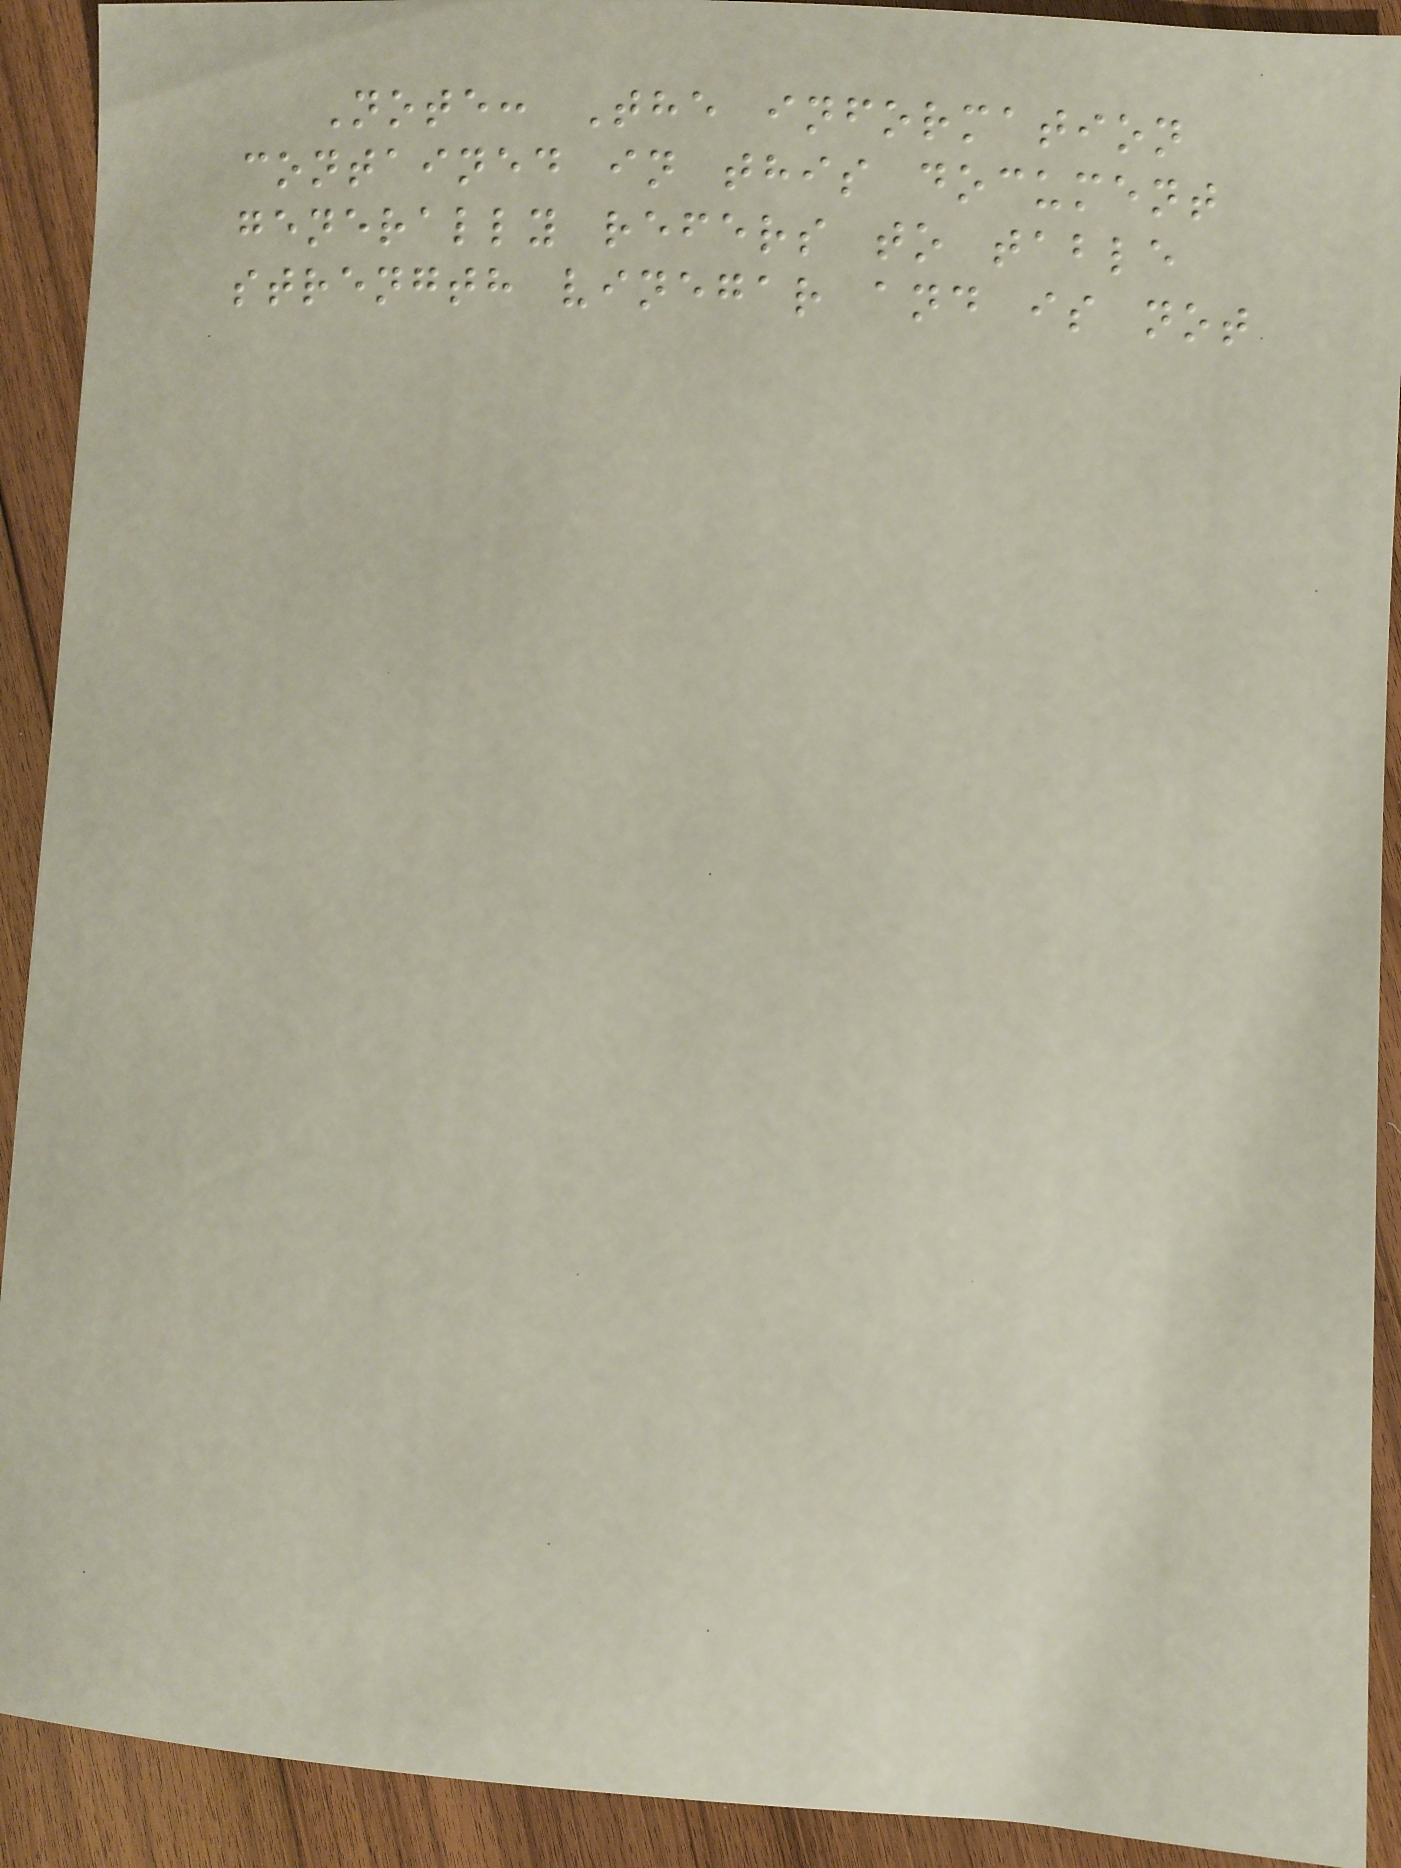Note: The information
contained in this document
generally refers to table
strength vinegar and is not
